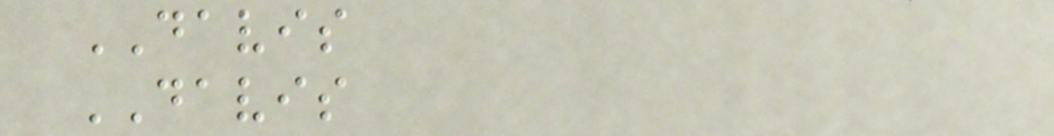DAVIS
DAVIS
